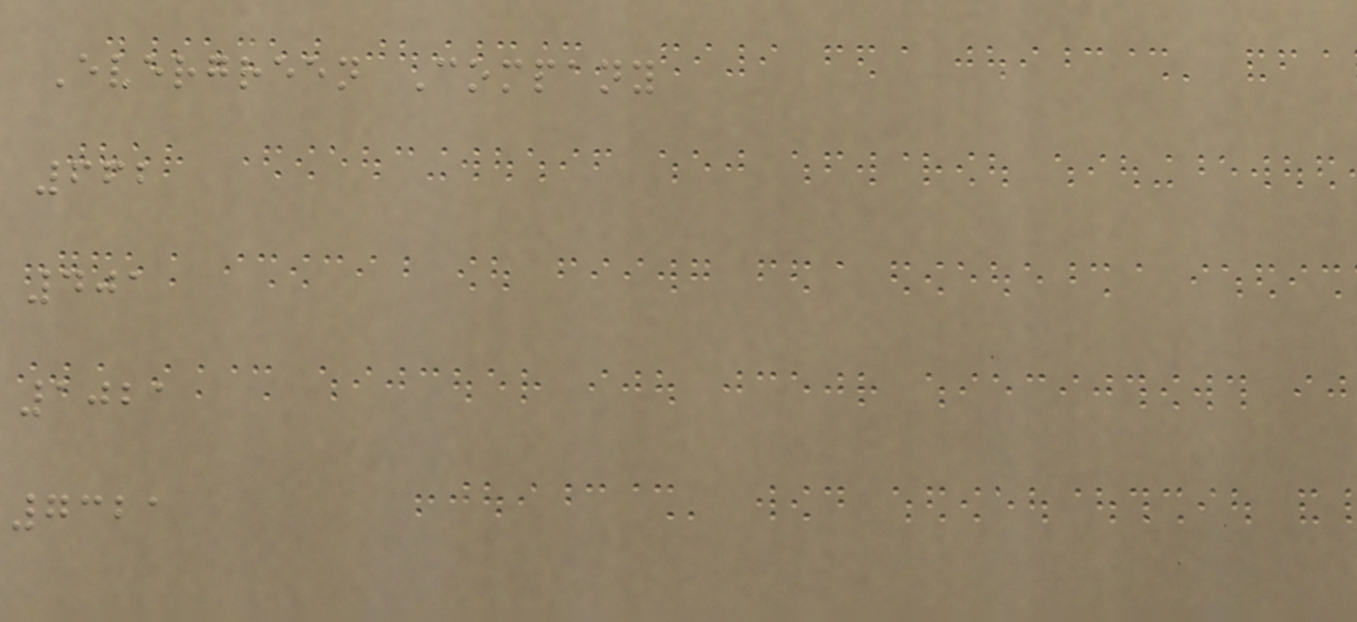Evergreen Company
662
401
1021
7321
